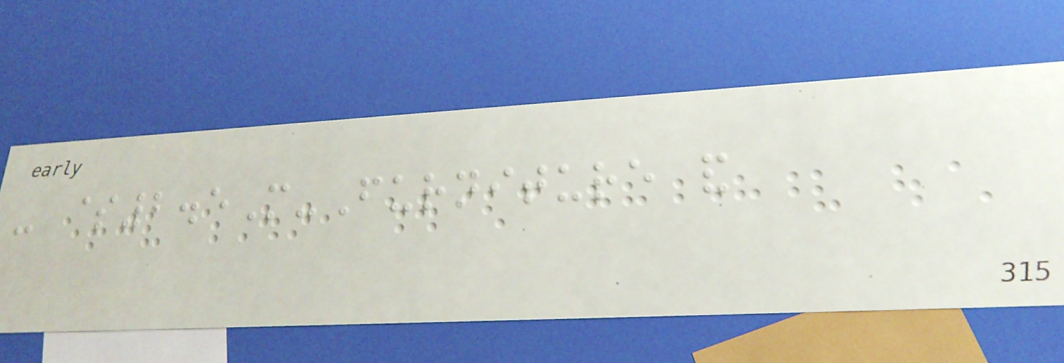- $2.5M-Furniture and
